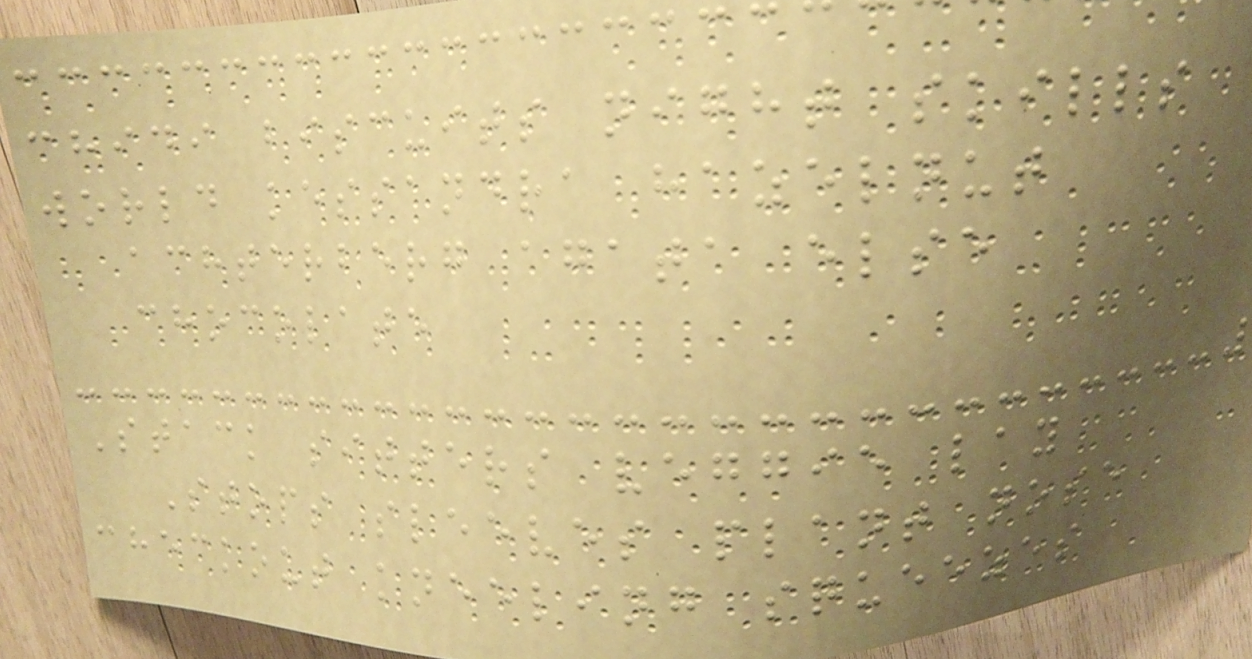chidi biscuits night skills
world kessandra hazelnut
achterberg agata else
chocolate
Stack sitters veggie lay
Stops sleeves plant nose
checkout kneeling squeezes
